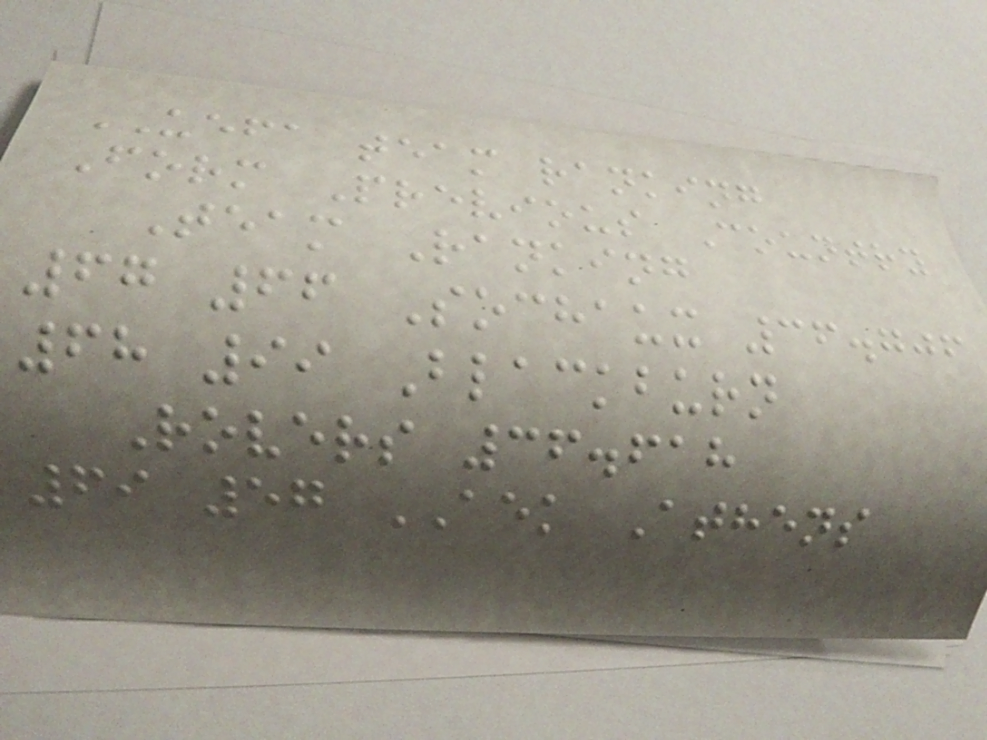UEFA team ranking
Form Previous Country
Team Ranking
67 66 Sochaux 36.706
68 99 Blackburn
Rovers 36.618
69 57 AEK Athens
